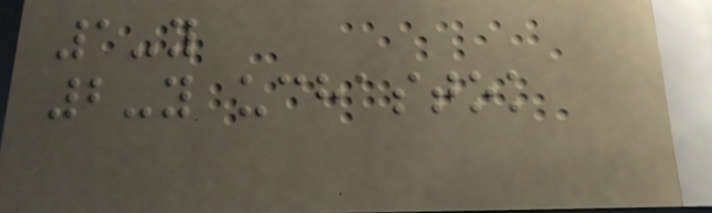1-y
2-y uchastok
